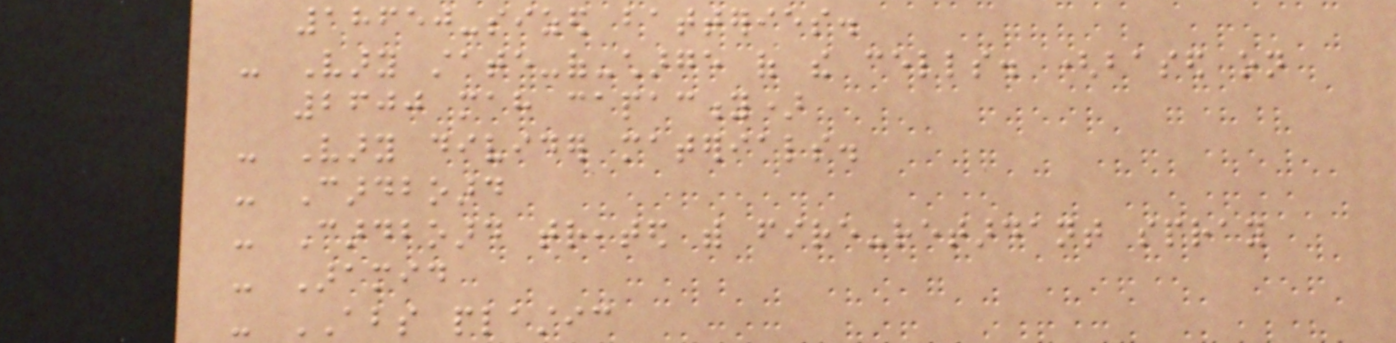18650-sized batteries.
- Vary state-of-charge of the cells. (based on
2600 mah capacity)
- Vary divider materials.
- Cardboard
- Cardboard treated with fire-retardant spray
- Aramid
- ABS plastic
